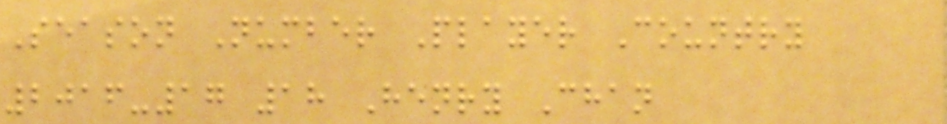Season Number Player Country
2016-17 18 Henry Chan
